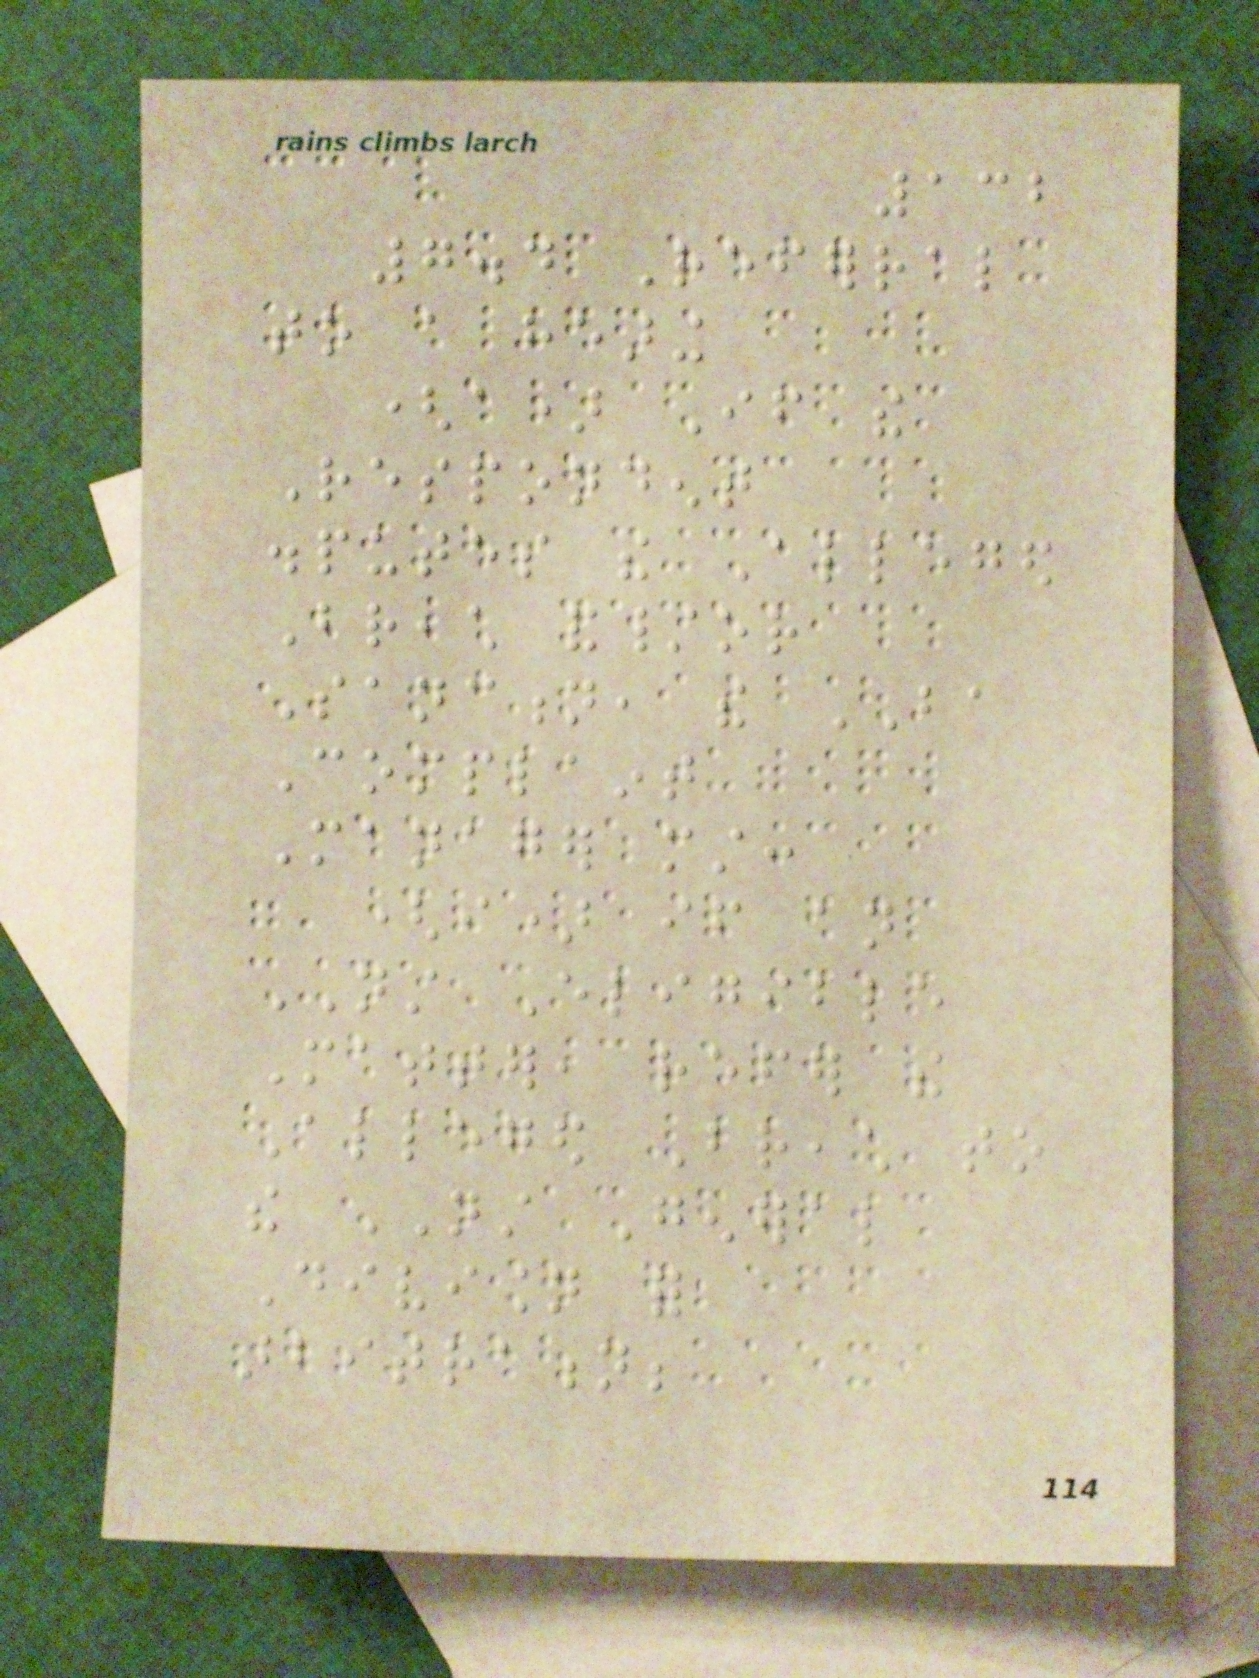132
7.4 Referral
to a hearing
(a) If the
Respondent
disputes the Alleged
Breach and/or
Sanction, the BA
Complaint
Manager must:
(i) if an
NST Eligible
Matter, refer the
Alleged Breach to
the NST General
Division for
arbitration;
